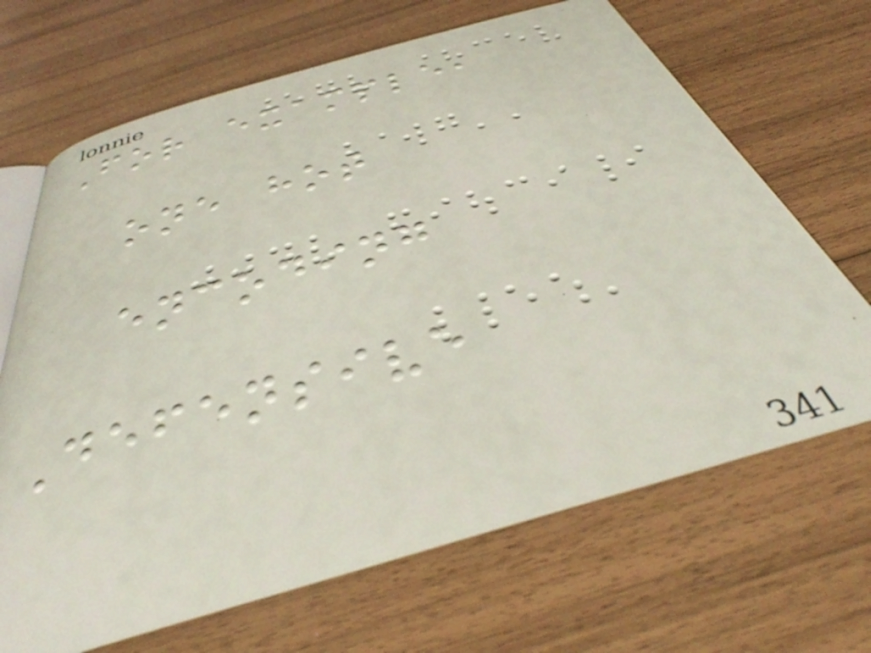For example,
one hot
encoding
Defensive
